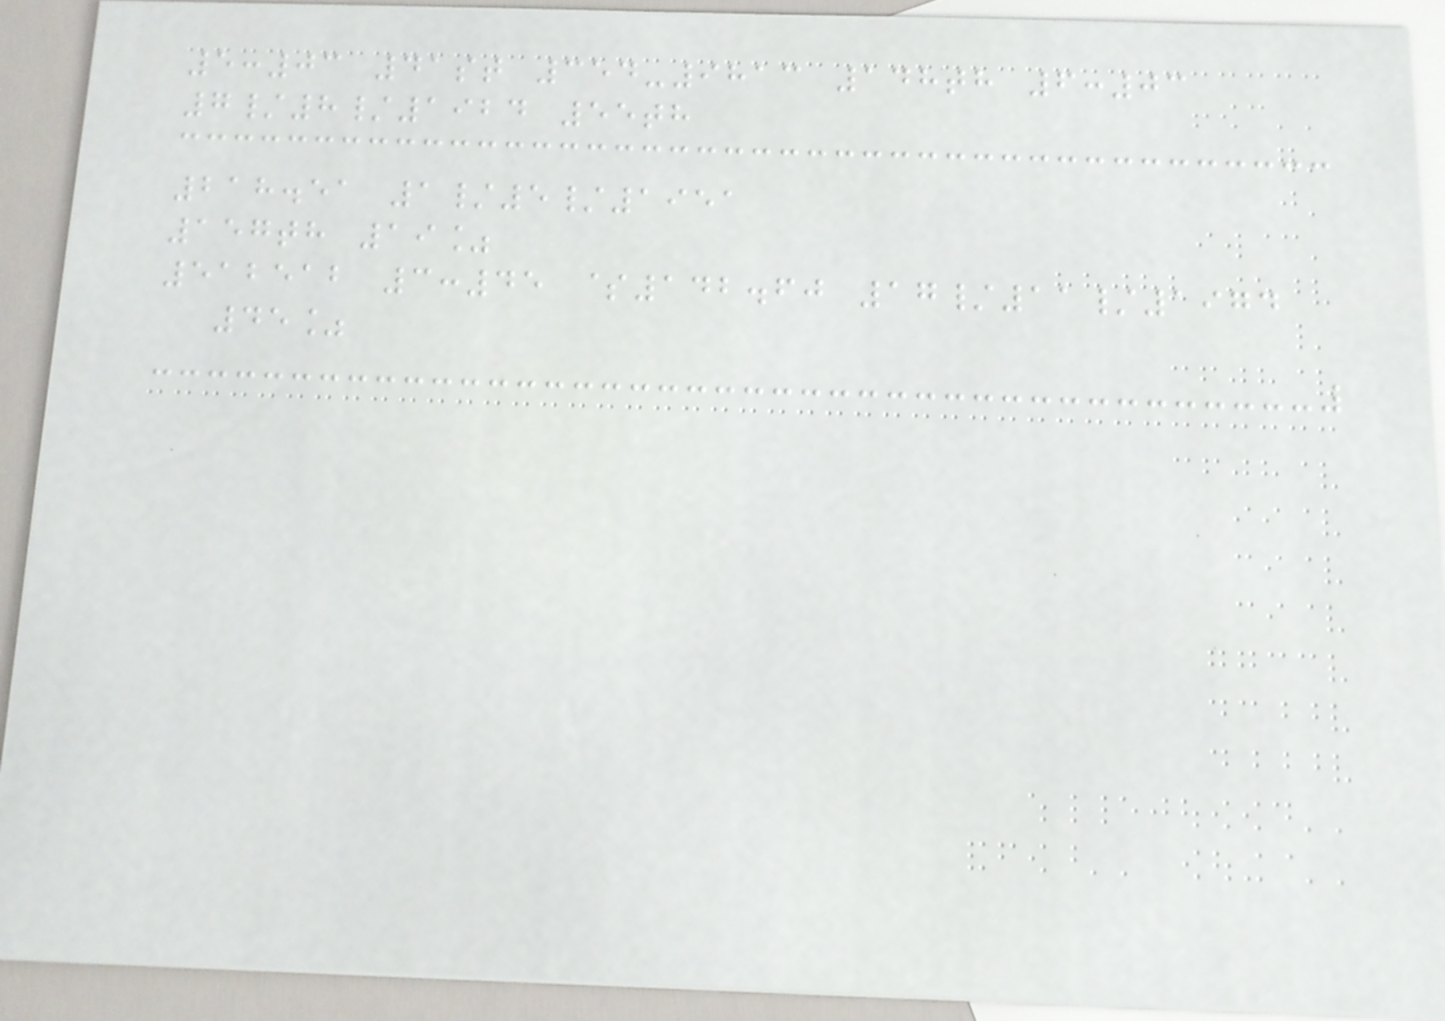5:03 41st 354-9813 148th 6:03
7/8/1924 55th
218.51 1/5/1951
157th 19%
512512 3:45 $142.60 17/11/1974
45%
